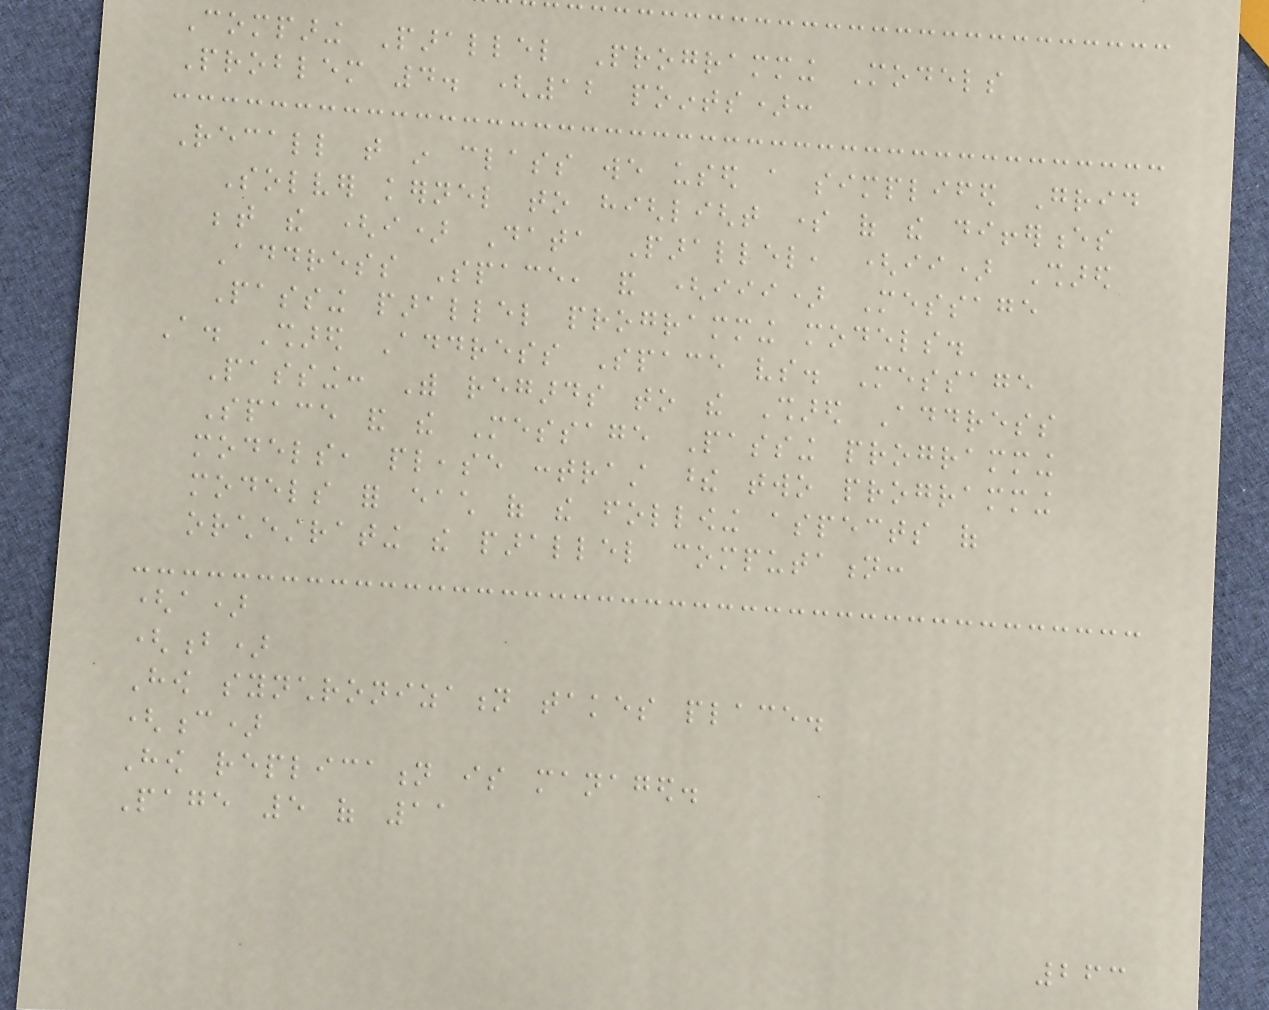Comparing Parallel Programming Models
Problem 4. (12 points):
Recall that in class we used a simplifed Grid
Solver kernel to highlight some of the differences
between the (i) Data Parallel, (ii) Shared
Address Space, and (iii) Message
Passing parallel programming models.
A. Shared Address Space vs. Message
Passing: With regards to the Shared Address
Space and the Message Passing programming
models, please contrast these two programming
models for each of the following aspects of
orchestrating the parallel computation:
(a)
(b)
How synchronization takes place.
(c)
How replication is managed.
Page 5 of 11
263
